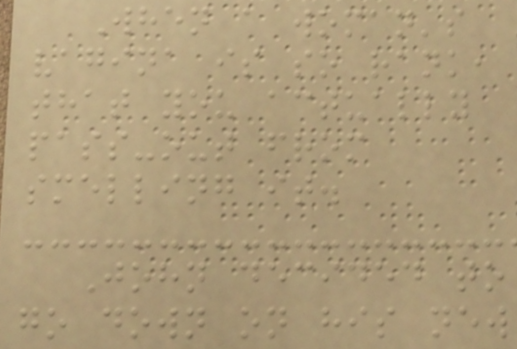When a woman's
vagina is so rank,
that you actually
pass-out from
smelling it.
John decided to
go down on his new
